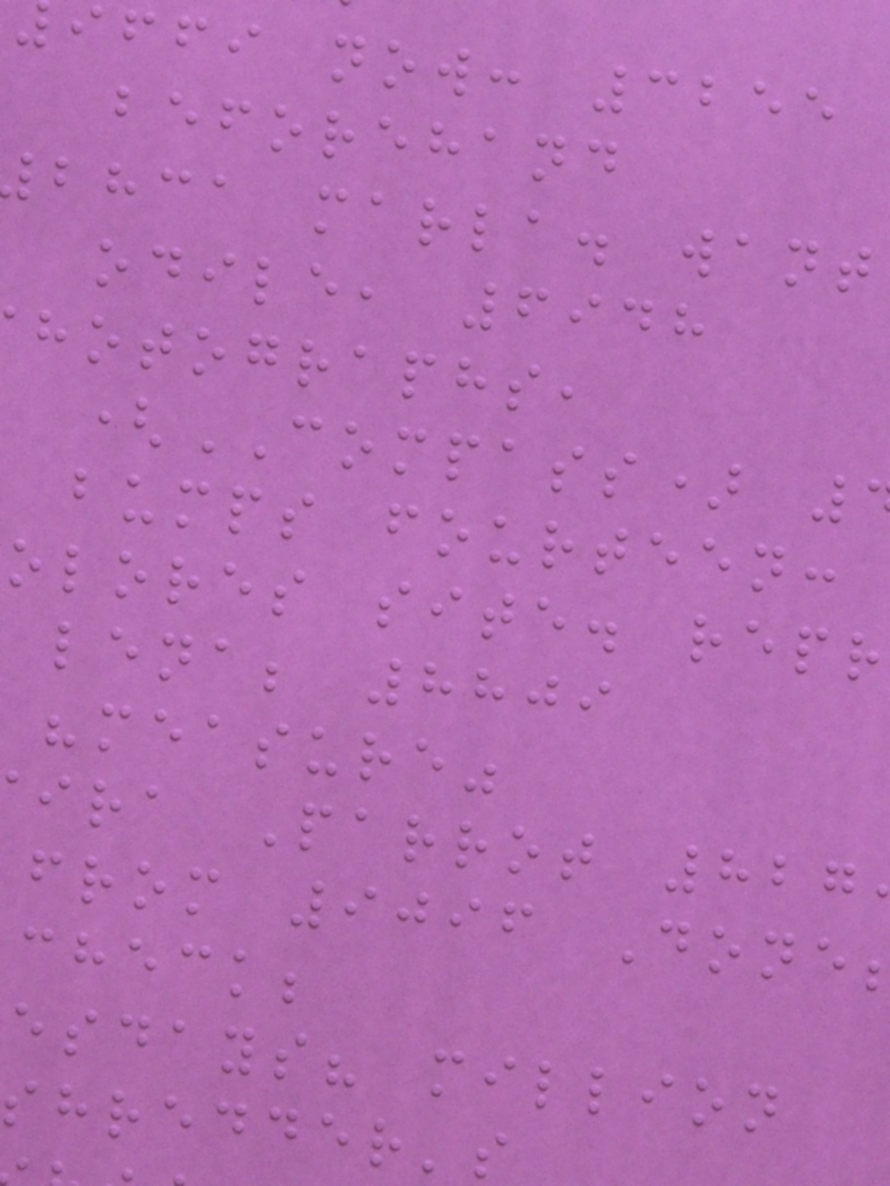iffi now: 3255
beforehand
bhca marla. want
odile, 6948
hotographs,
(COMPASS)
bumps fourteen:
olores site. repr
lena; 8809
"measure"
ira Parrot 827
from 9096 Done
check;
esdays? million
shredder's
